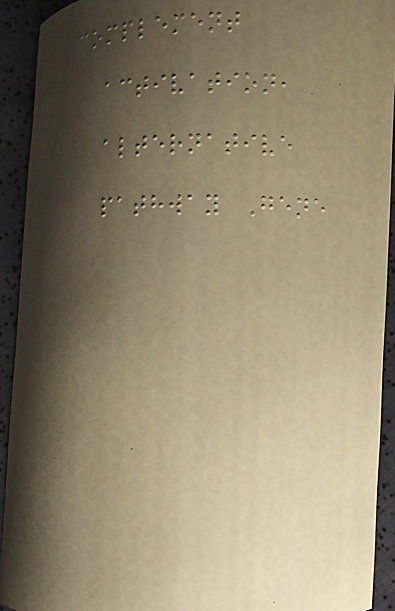complement
activation,
alternative
pathway Gene
